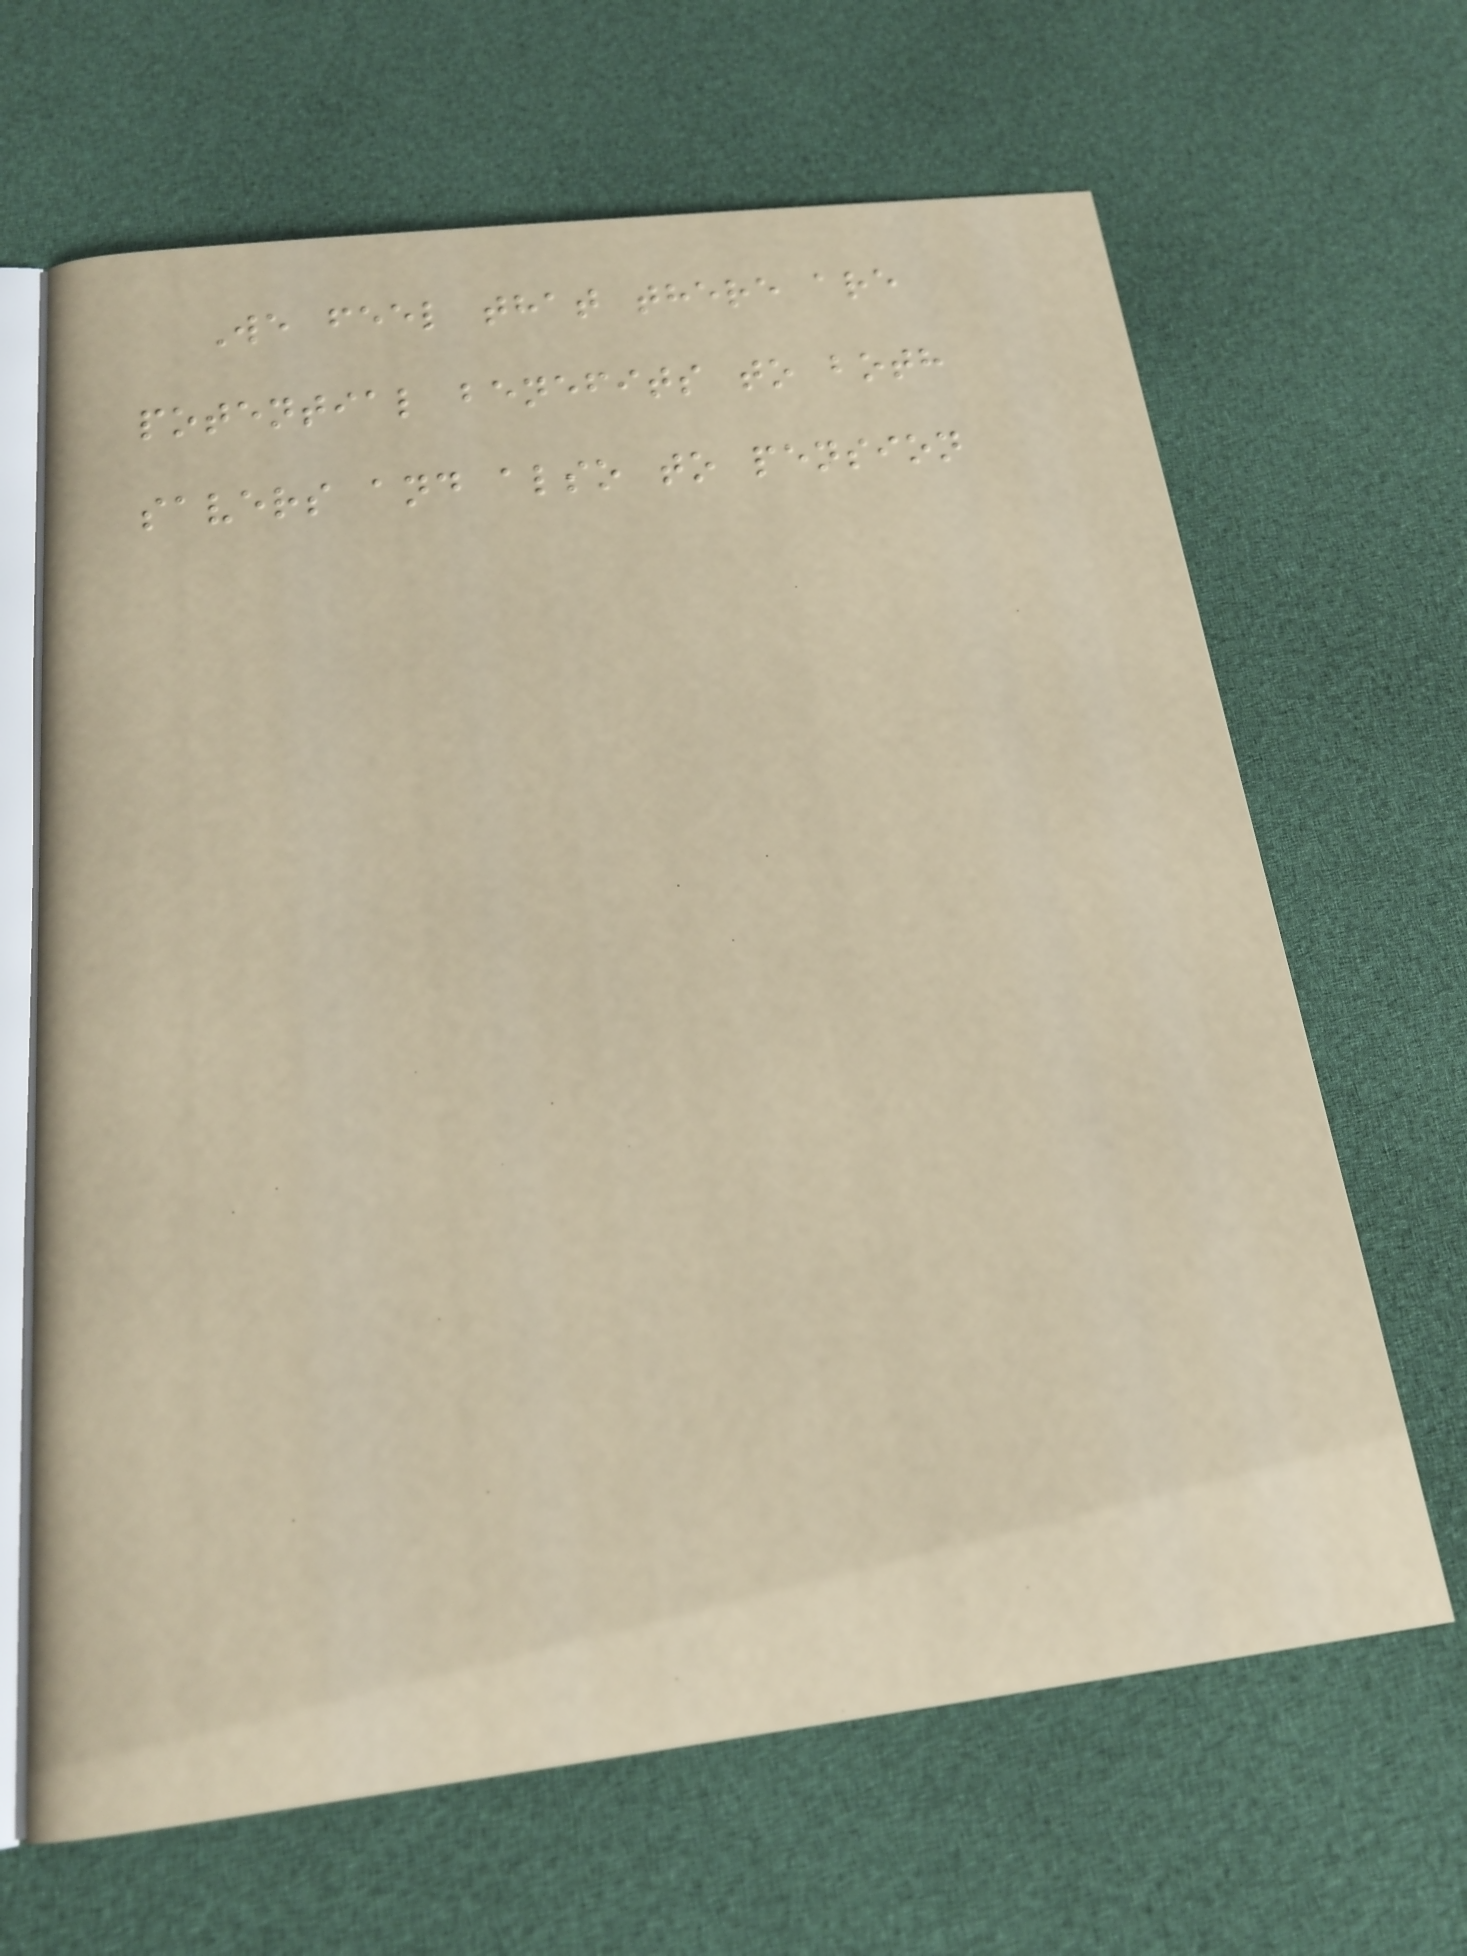We feel that there are
potential benefits to both
savers and also to pension
